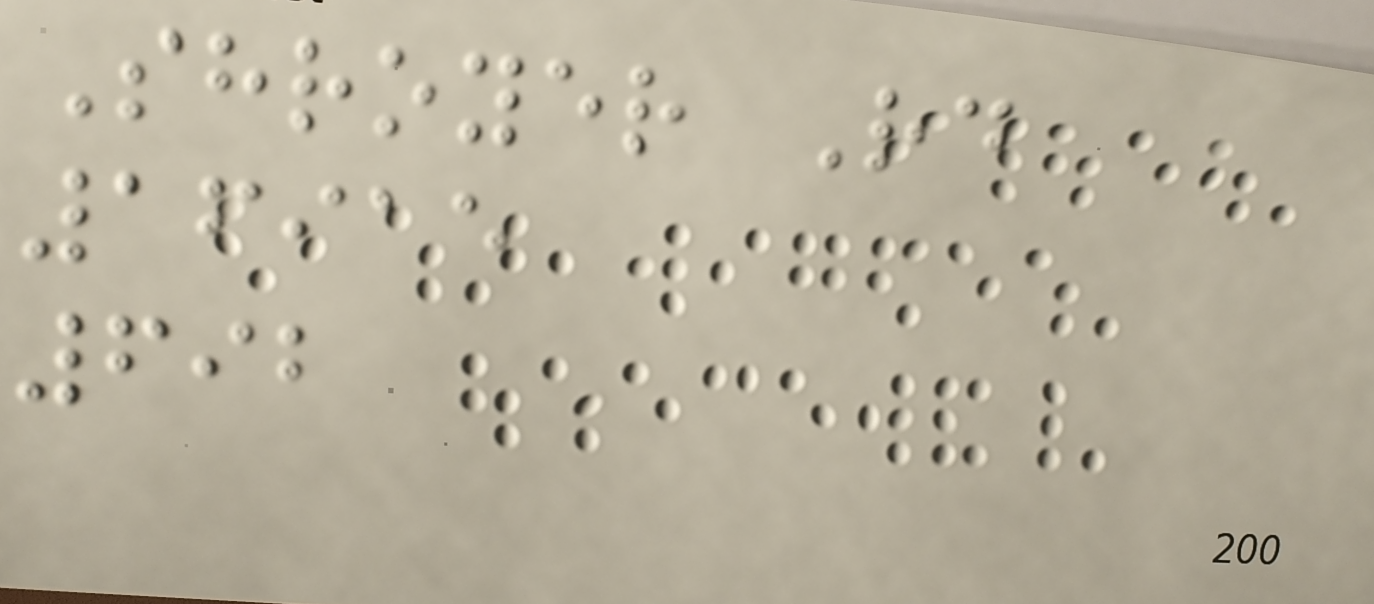Shroyer Rd
16915
692
